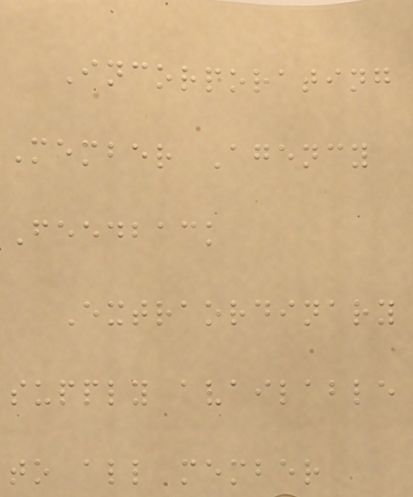Incorporating
Member Agency
Feedback
Extraordinary
supply available
to all member
